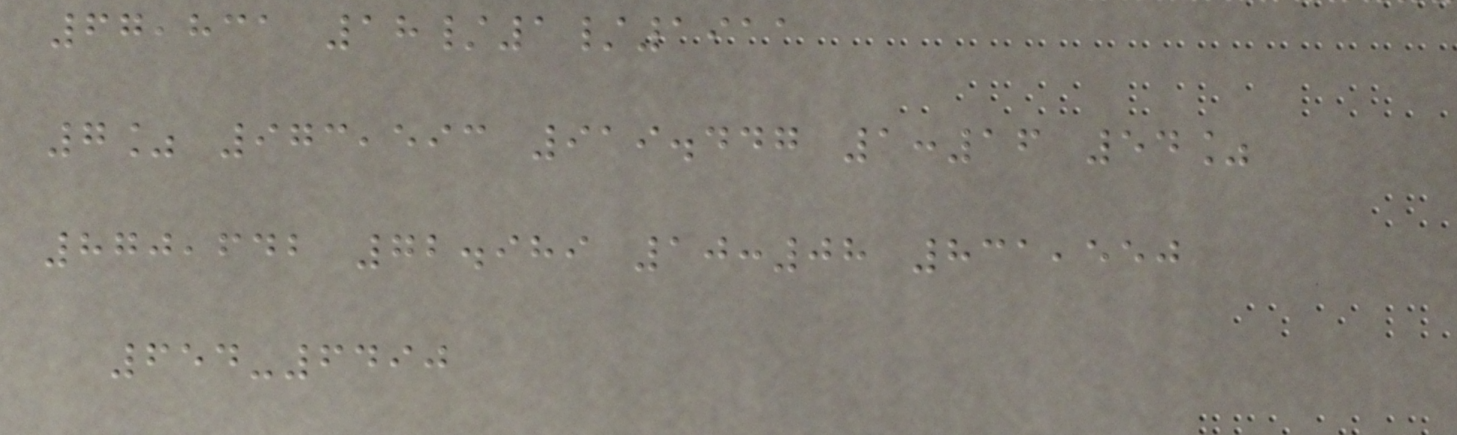67,831 18/1/1911
7% 973,593 919.447 1:16 54%
870,642 72.989 10:08 831,550
654-6490
